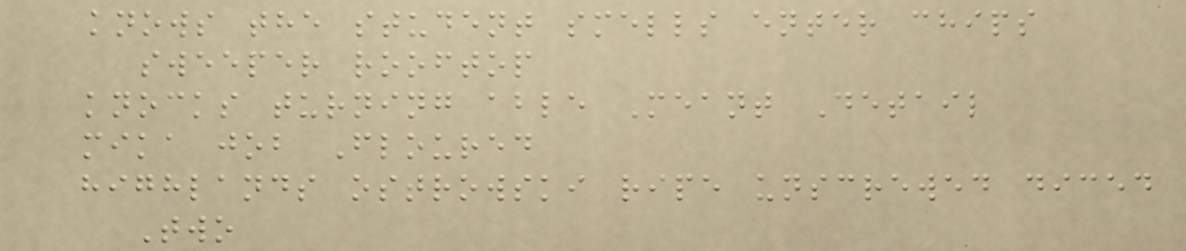knows the student smells enter chips
sweeper rooftop
knocks turning able Meant Detail
mika job Floured
highlands ostrowski ripe unscrewed diced
Two
